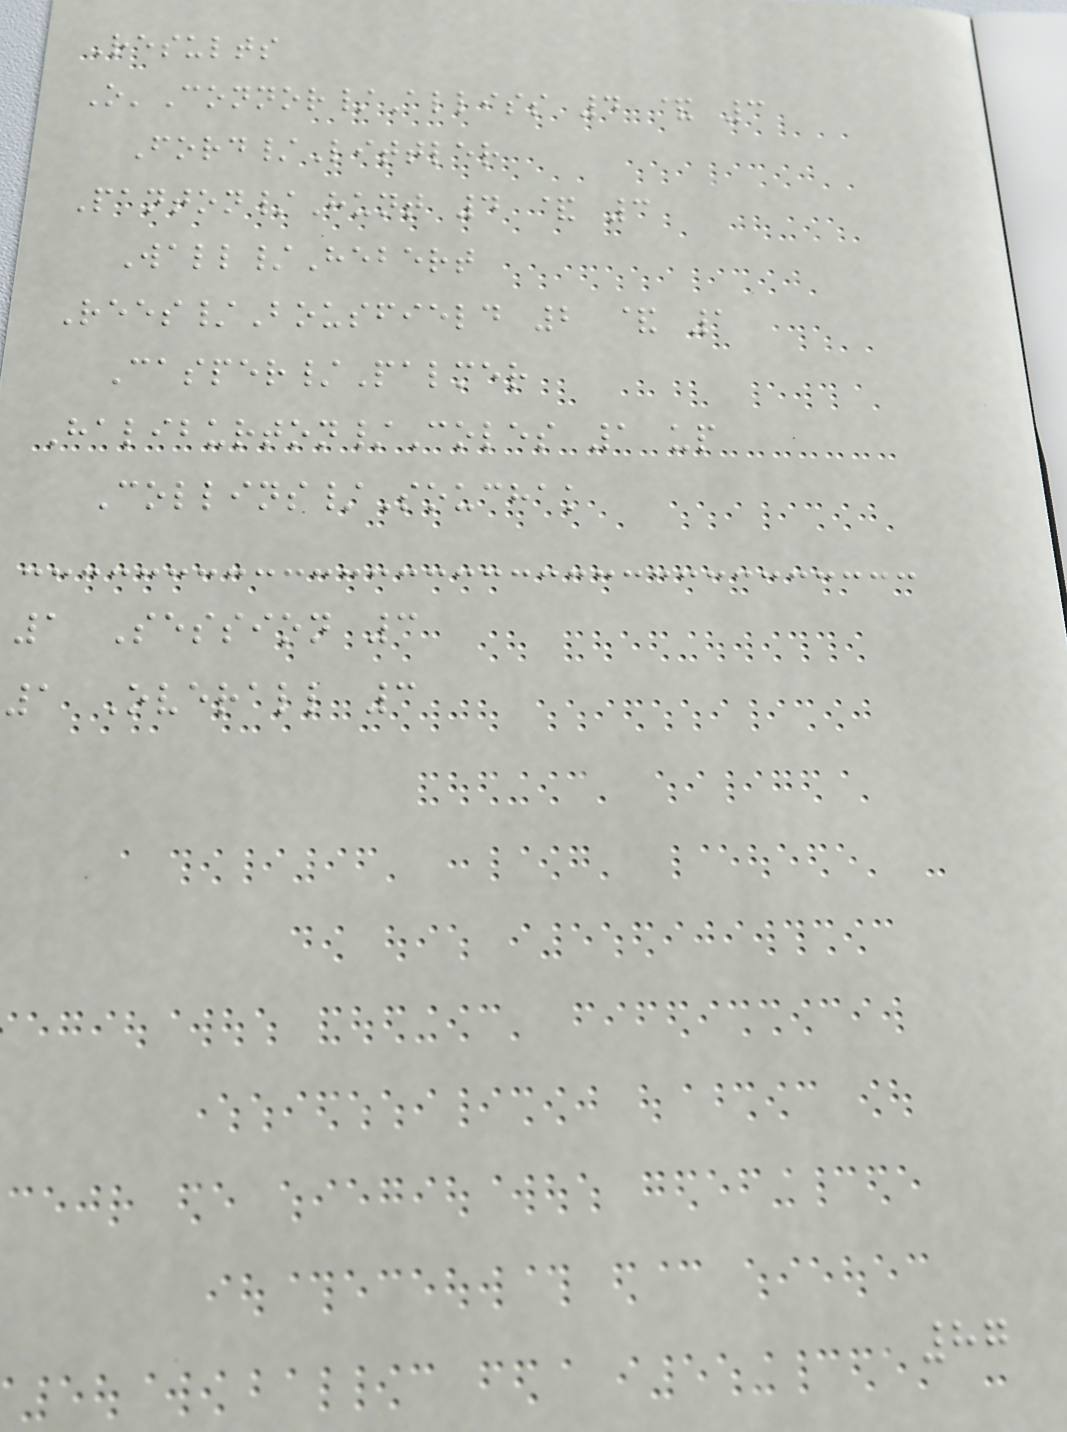Results
O'Connor/Alliss 4 & 3
Ford/Littler
Panton/Hunt 4 & 3
Wall/Hebert
Rees/Bousfield 2 & 1
Casper/Palmer
Haliburton/Coles 1 up
Collins/Souchak
1 Session 3
1 Overall 3
87
